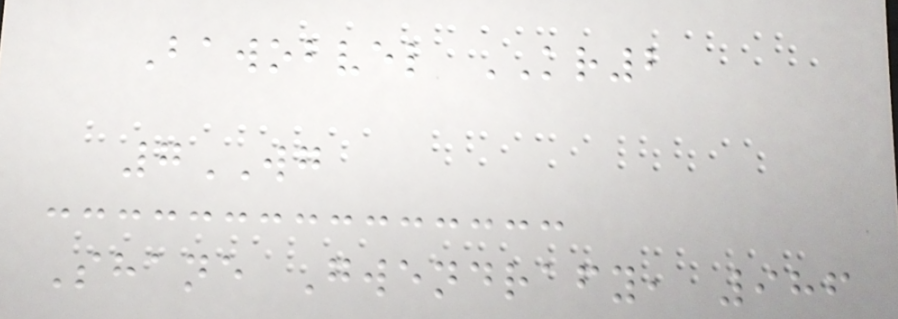Bawobvel KR2
7WG
Shane Gwendrafy, 986
